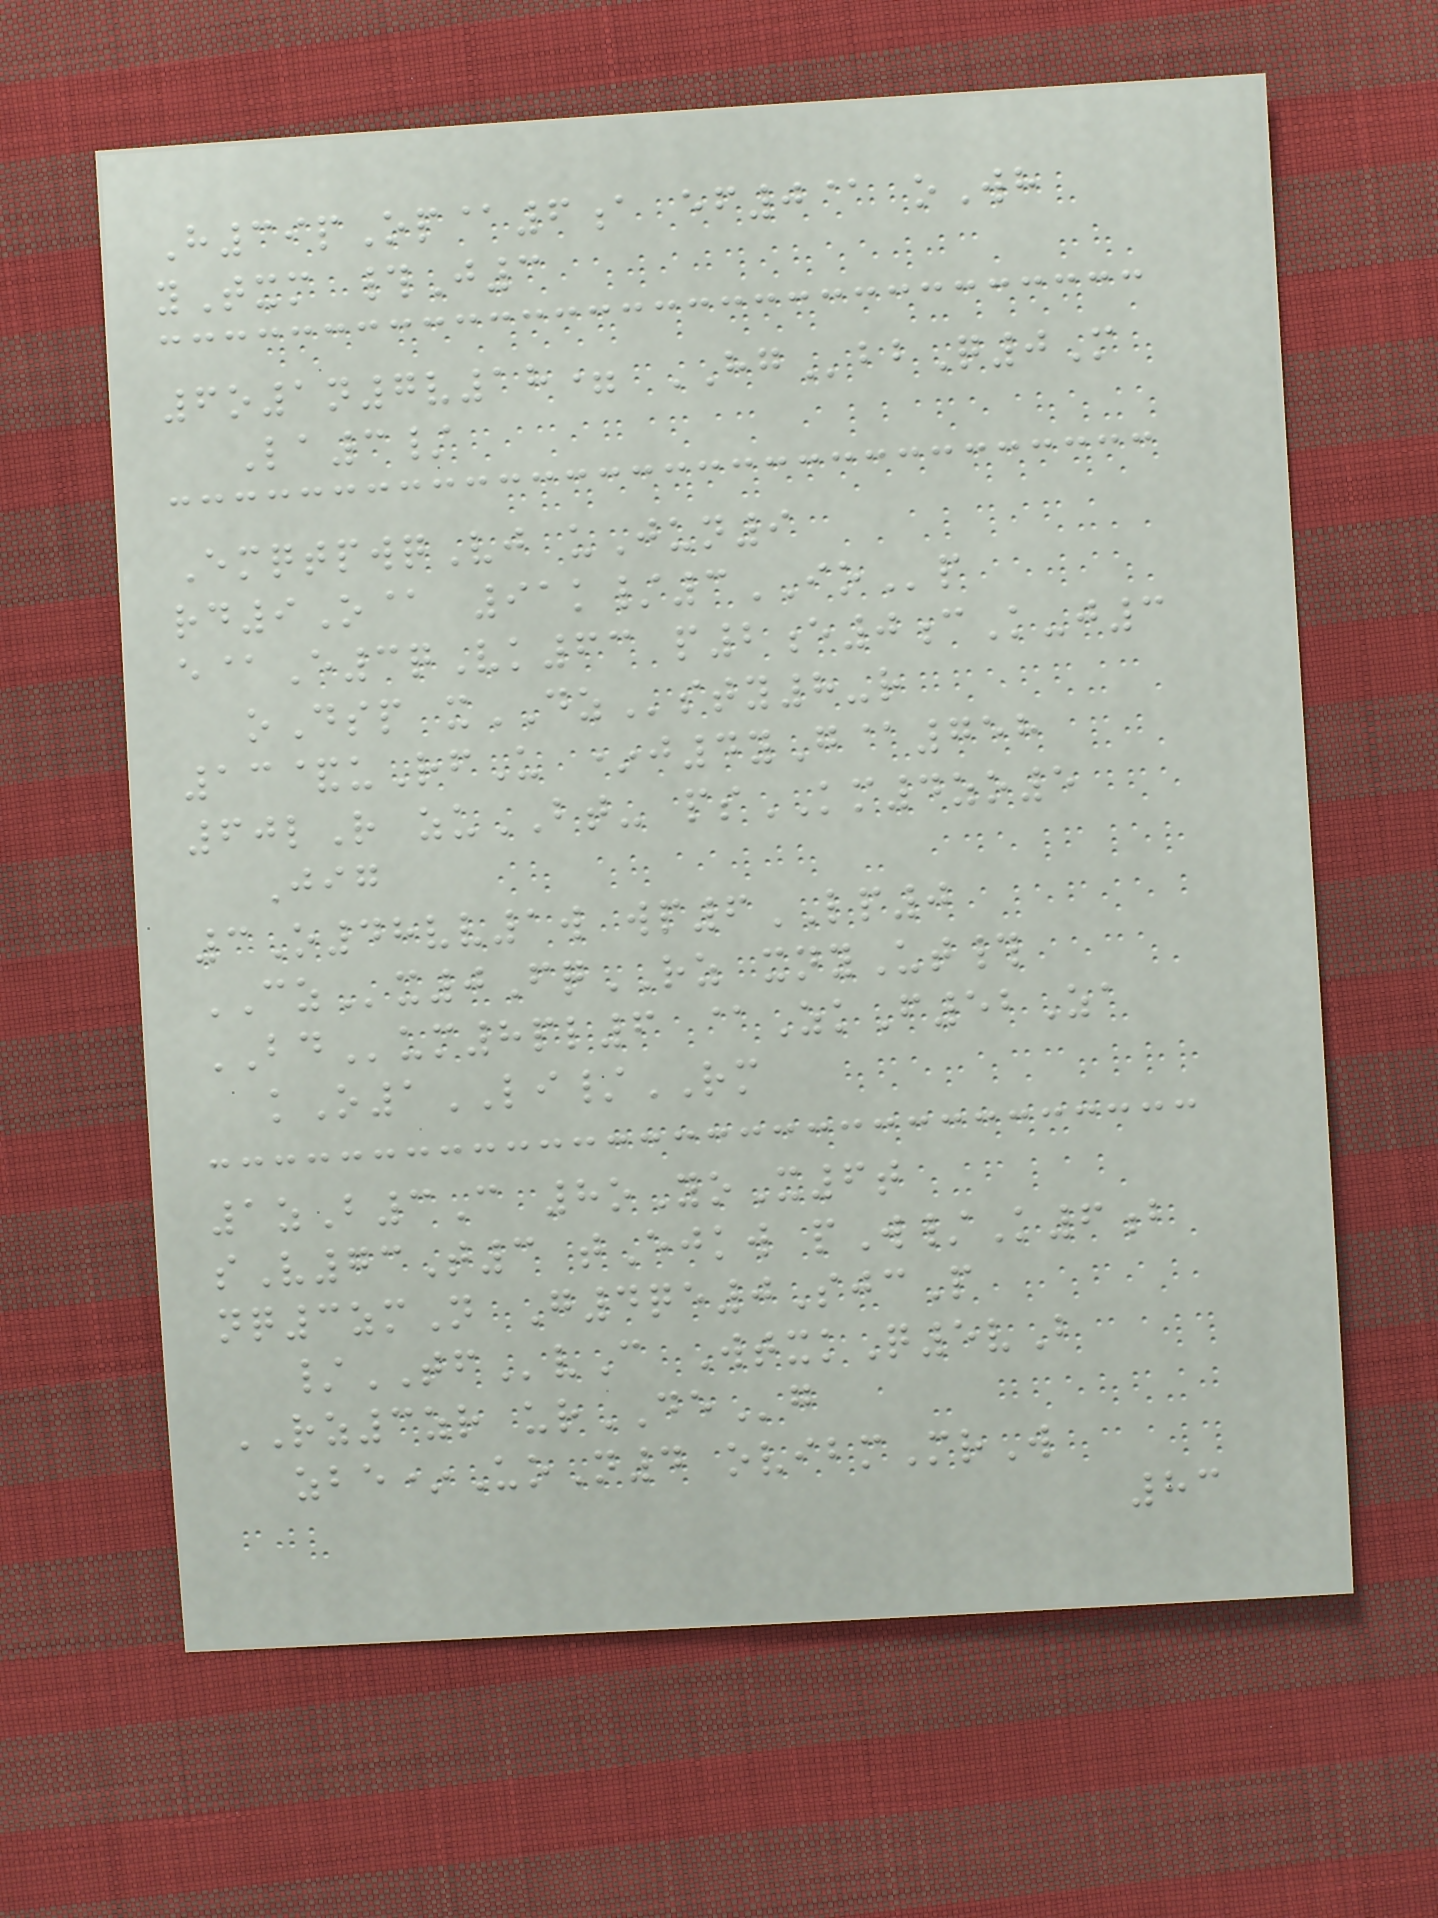H39pOp@6a ef0@ oWh
yTxm #J3
6o1n7v18= HGbbQ0M
La3/
EmqtpwqVj uJun9
rd9O@ 91k/3IOp
e@E3qVk63 p2e0cK-j3
oDsp xDZsty8-r
13&uRfU *j4yG@758
60lR zuBT- psKM4zo5
Jig
3O48vv1w wp6LP0
CZx0FqRZ xnyUt#
BDum8pl6 @ZkF52Za
kO1LI/RM
1zB3C 8oYoX6t
sV73T3 tEjkw pW/K6b
nq3zmN G4qe0SjcP
/TFvC WtxkQ5vB
RZ3zr urDEg
zbe*UoN4 ovibmMrW
83
